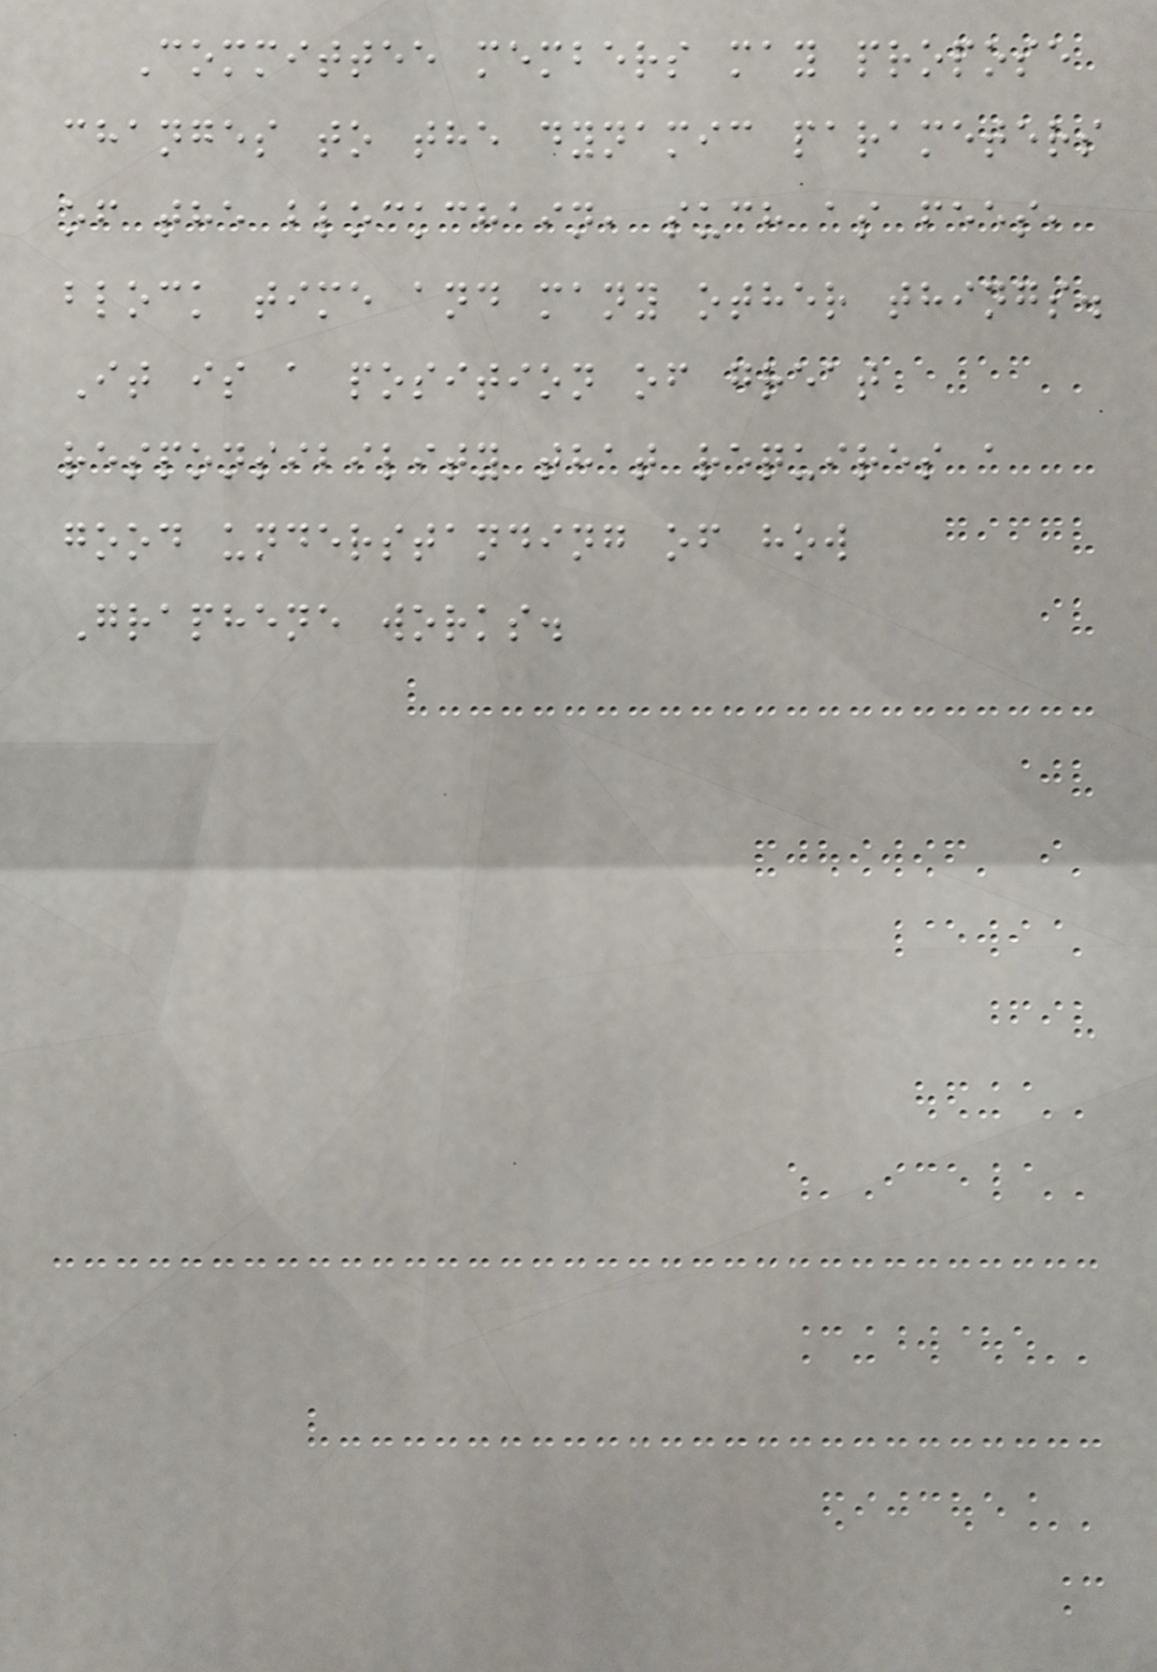Committee members may propose
changes to the dynamic parameters
of the blockchain, such as fees,
block time and many other things.
It is a position of great
responsibility that requires a
good understanding of how
Graphene works.
